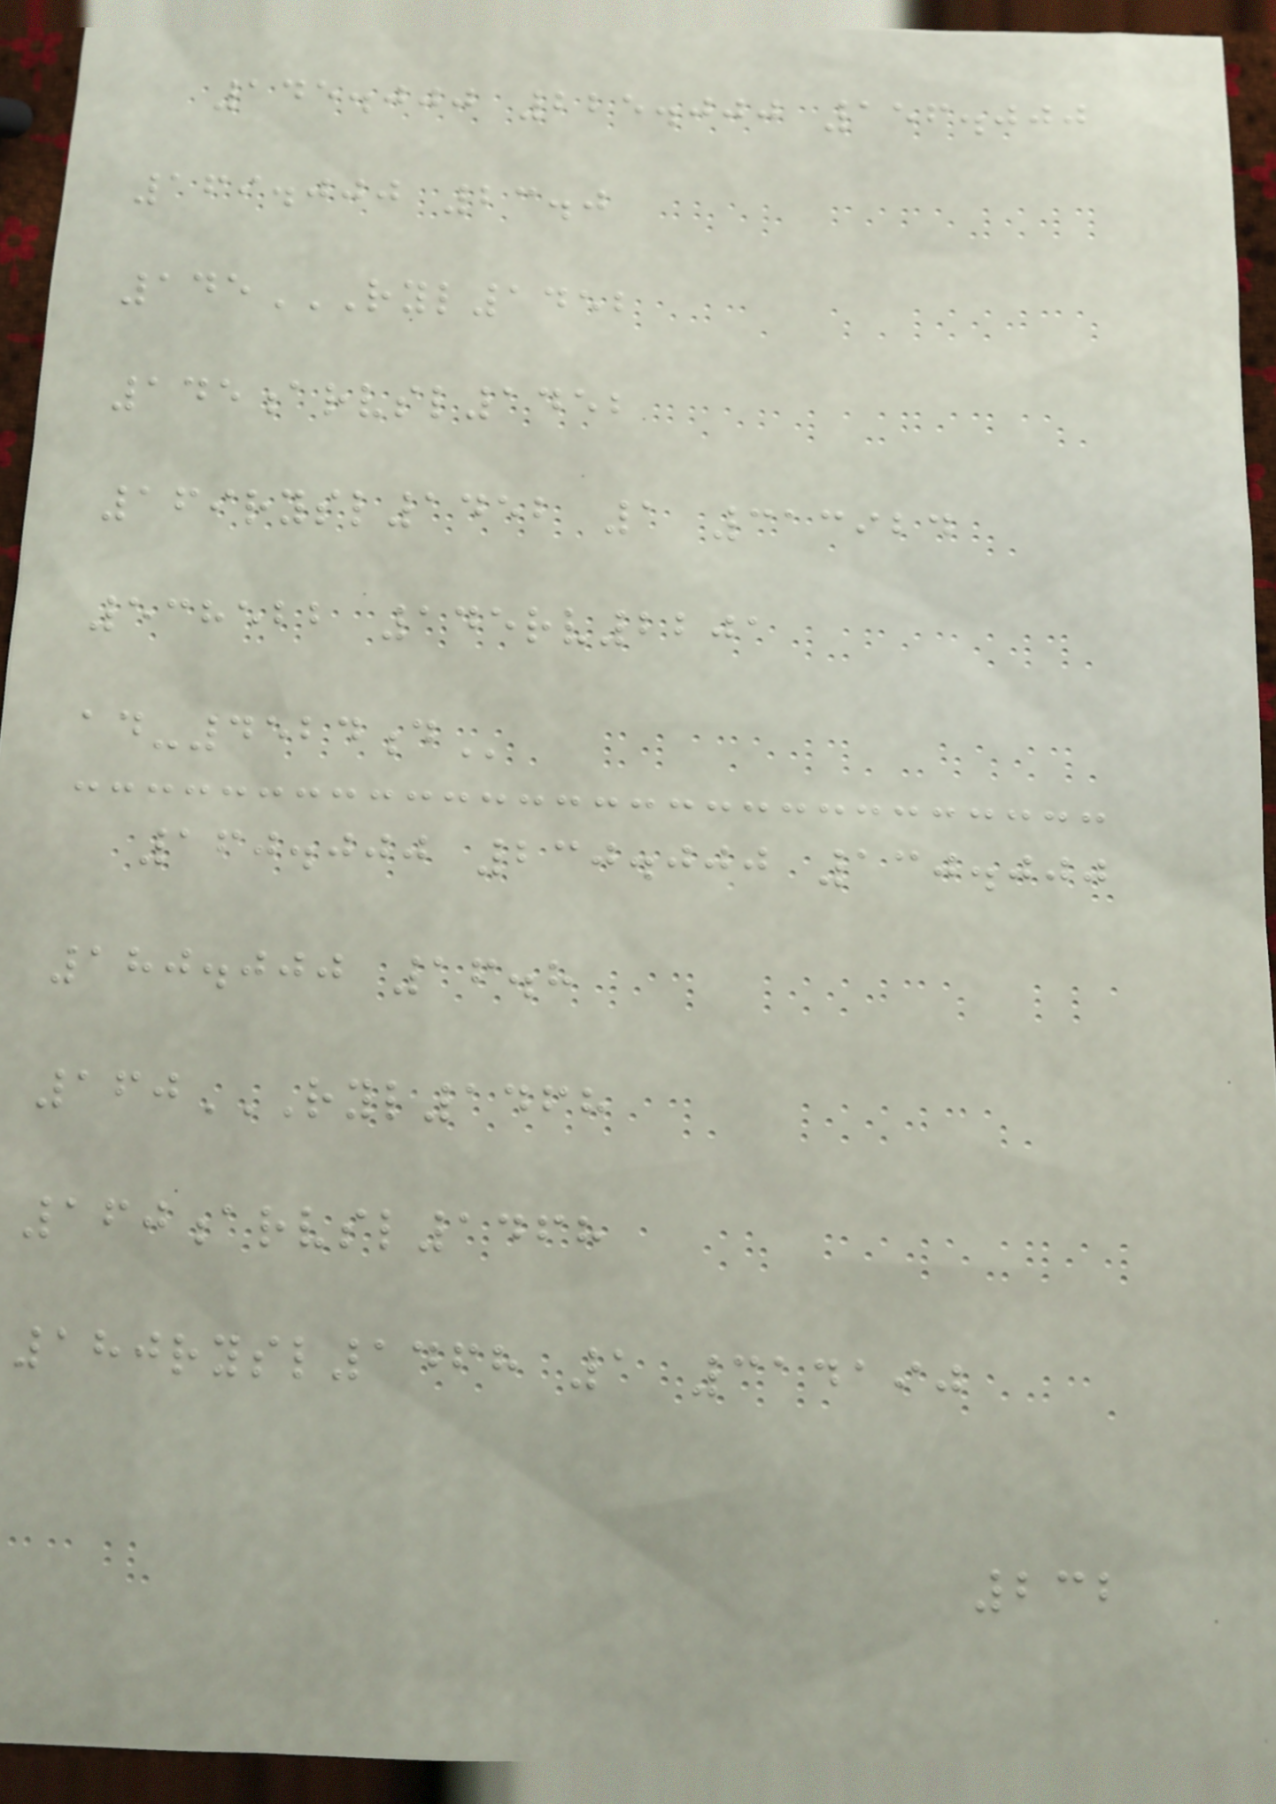145.000 225.000 156.000
169.000 23.0
145RYL1452
145ARVSL1452
169RYSL1452 1 313924
538522 145RV2201
AD-4524D
160.000 230.000 130.000
180.000 16.8
160RYL1468
160ARVSL1468
180RYSL1468 1 314190
232
